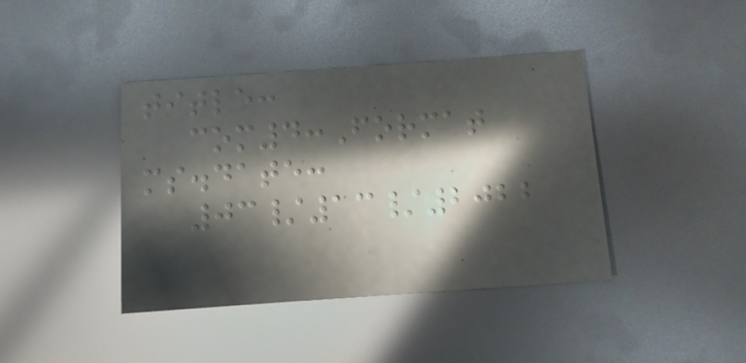title:
com4:Format
ms.date:
03/13/2022
